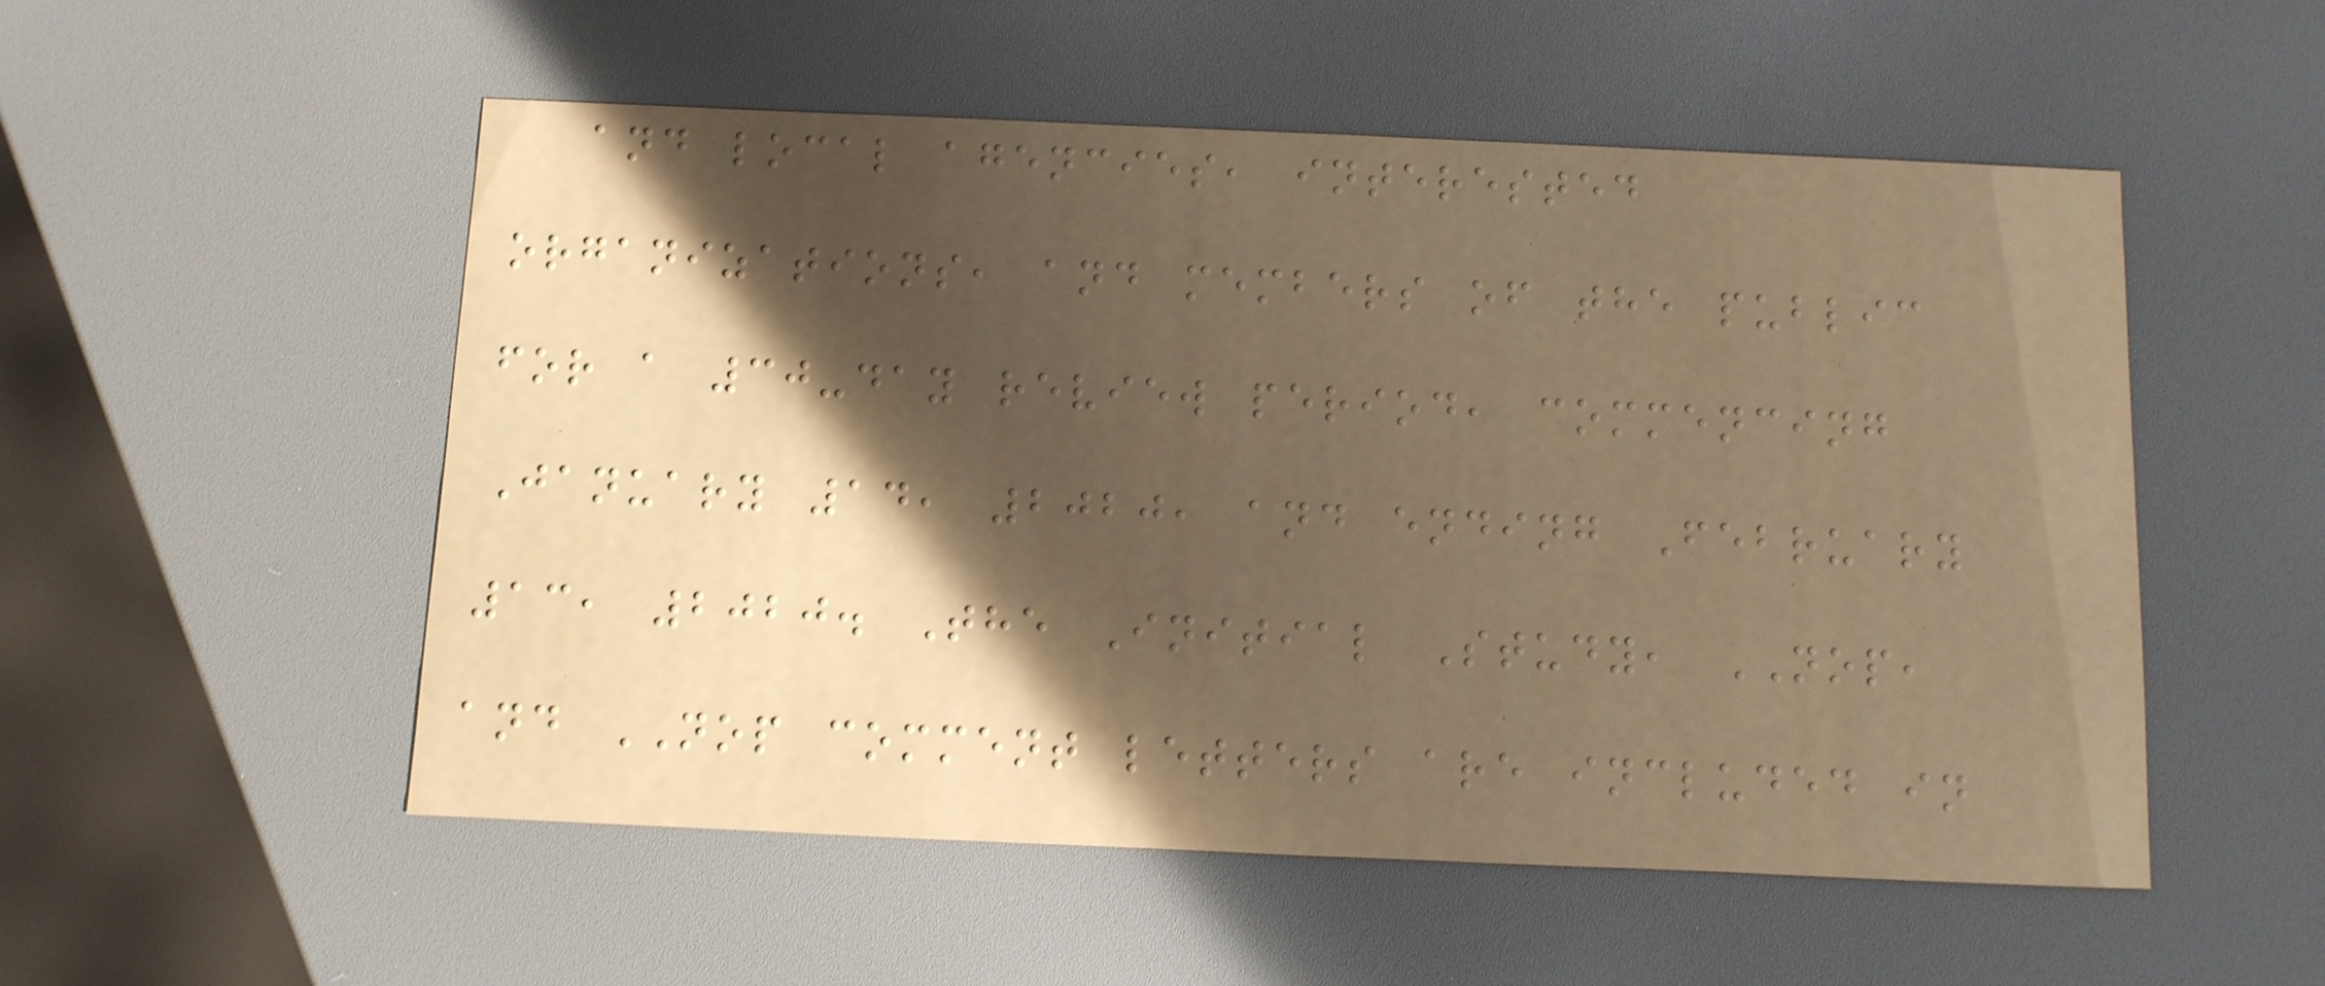and local agencies, interested
organizations, and members of the public
for a 30-day review period, commencing
January 14, 2020, and ending February
13, 2020. The Initial Study, NOP,
and NOP comment letters are included in
